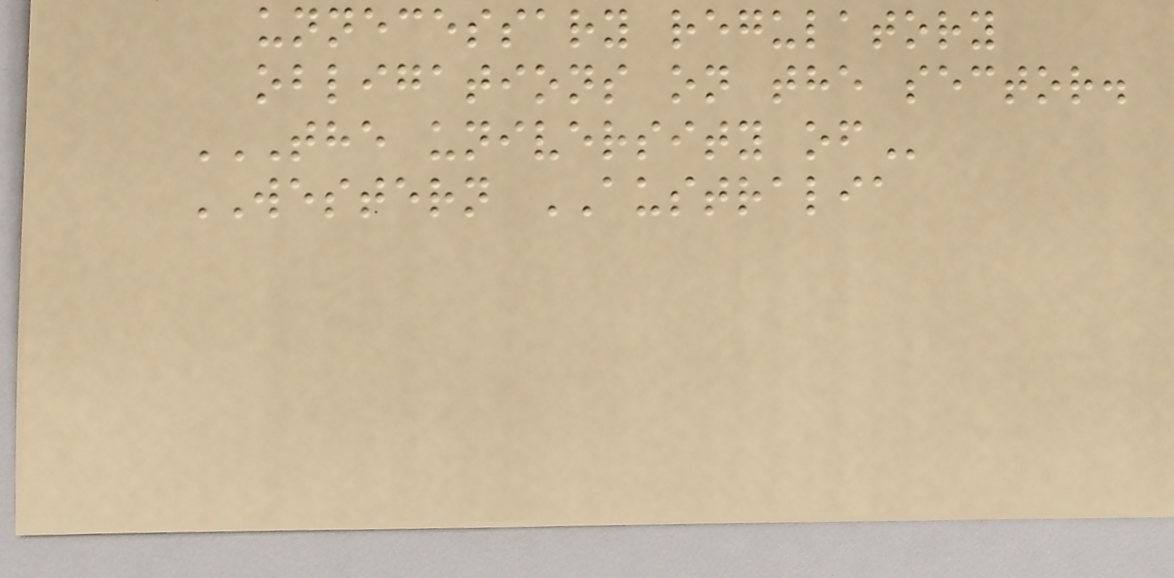unnecessary regulatory
obligations on the sector.
THE UNIVERSITY OF
WESTERN AUSTRALIA
